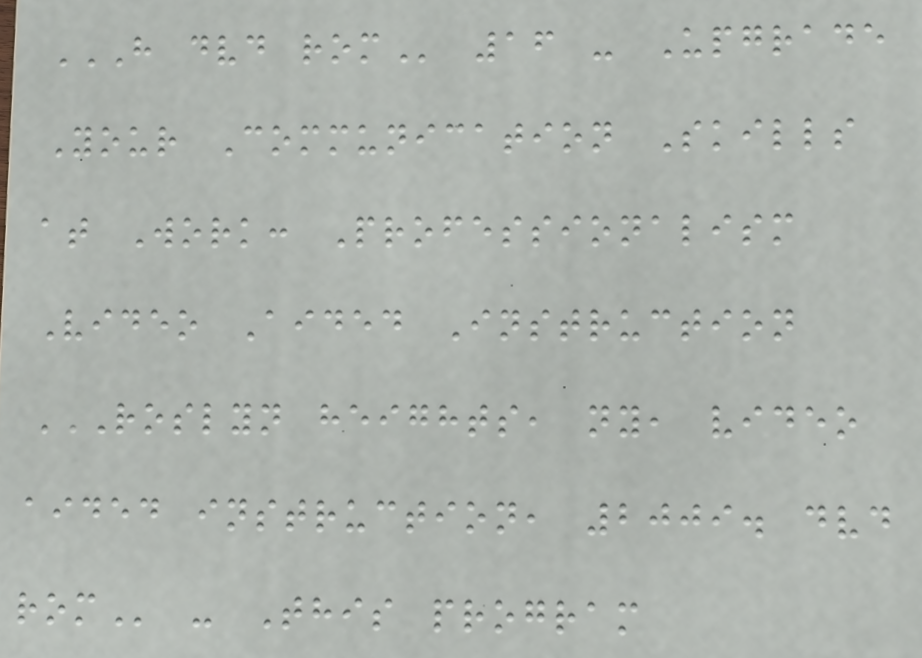H DVD ROM 16 - Upgrade
Your Communication Skills
at Work: Professionalism
Video Aided Instruction
ROSLYN HEIGHTS, NY, VIDEO
AIDED INSTRUCTION, 2009. DVD
ROM - This program
